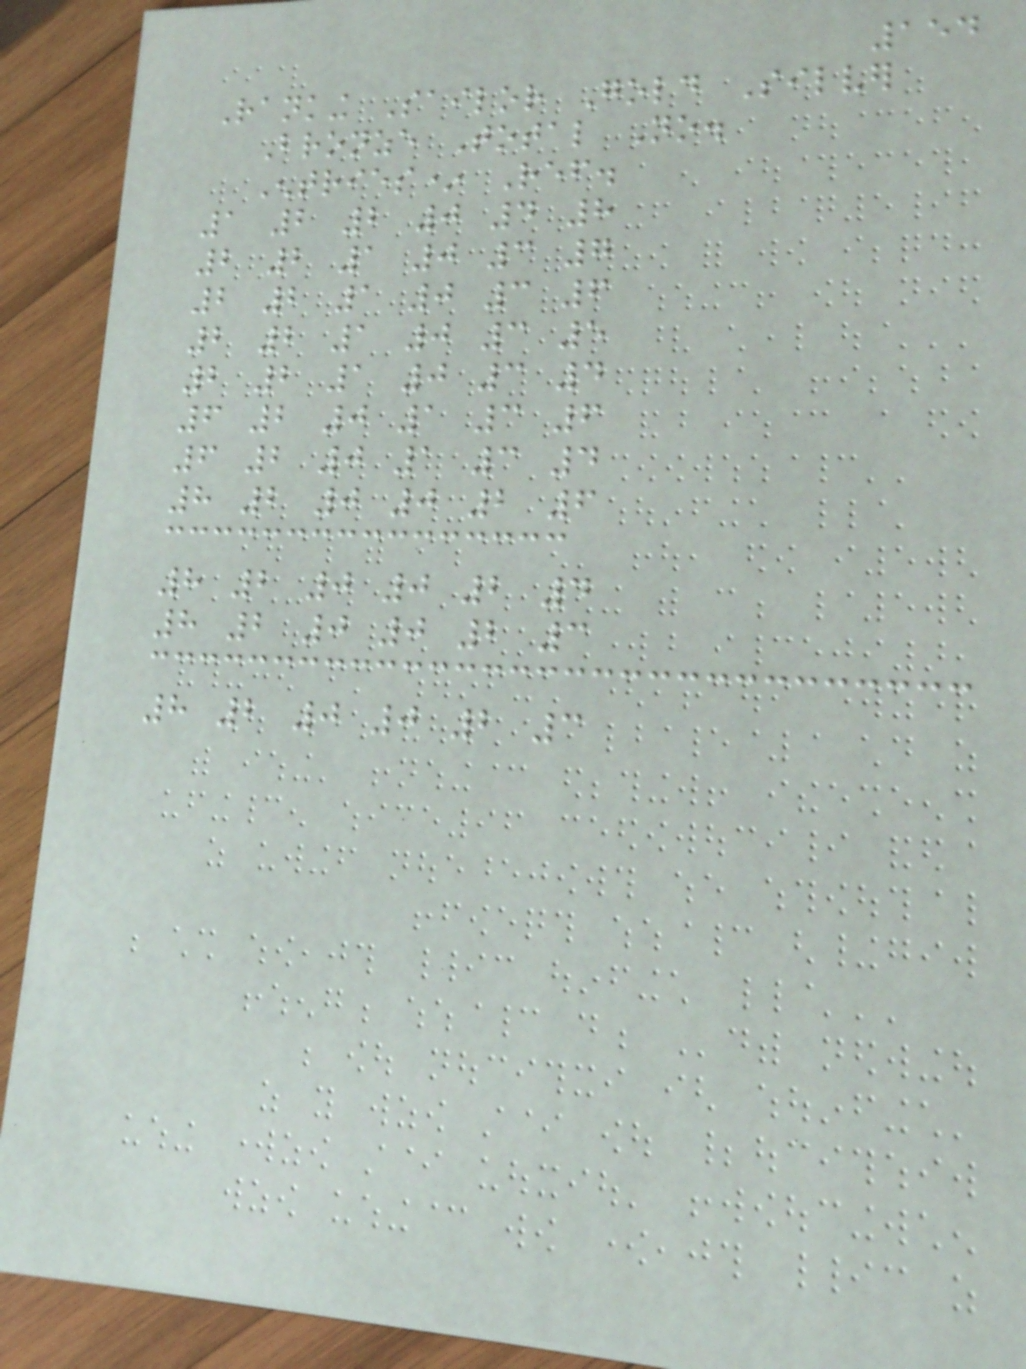154
Ranking Sailor Gold Silver
Bronze Total No.
Entries* Ref.
1 2 2 0 4 8
2 2 1 0 3 7
2 2 1 0 3 6
2 2 1 0 3 5
2 2 1 0 3 4
6 2 0 1 3 6
6 2 0 1 3 4
8 2 0 0 2 6
8 2 0 0 2 4
8 2 0 0 2 3
8 2 0 0 2 3
